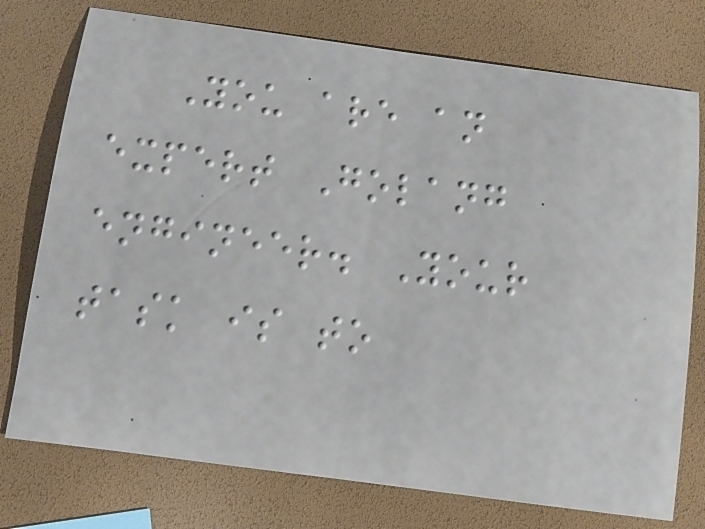You are an
expert Golang
engineer. Your
task is to
